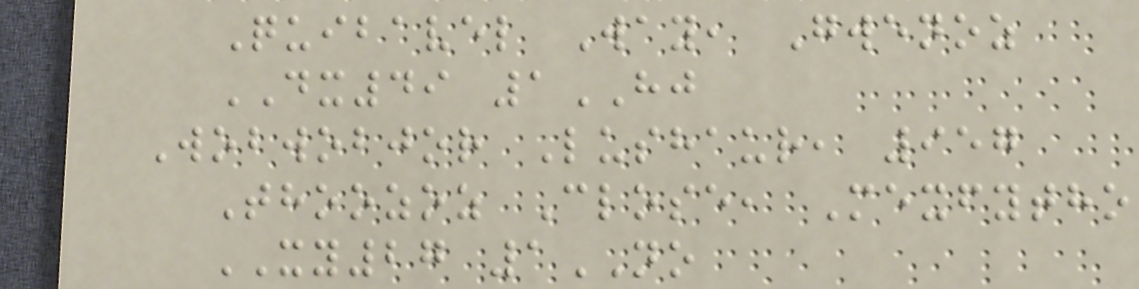Quibavel Way, Gwenoz
DX49 1HJ
Wobwobjor Lushaur, 957
Thoozoz Close, Mexfytho
XY27 1NO
